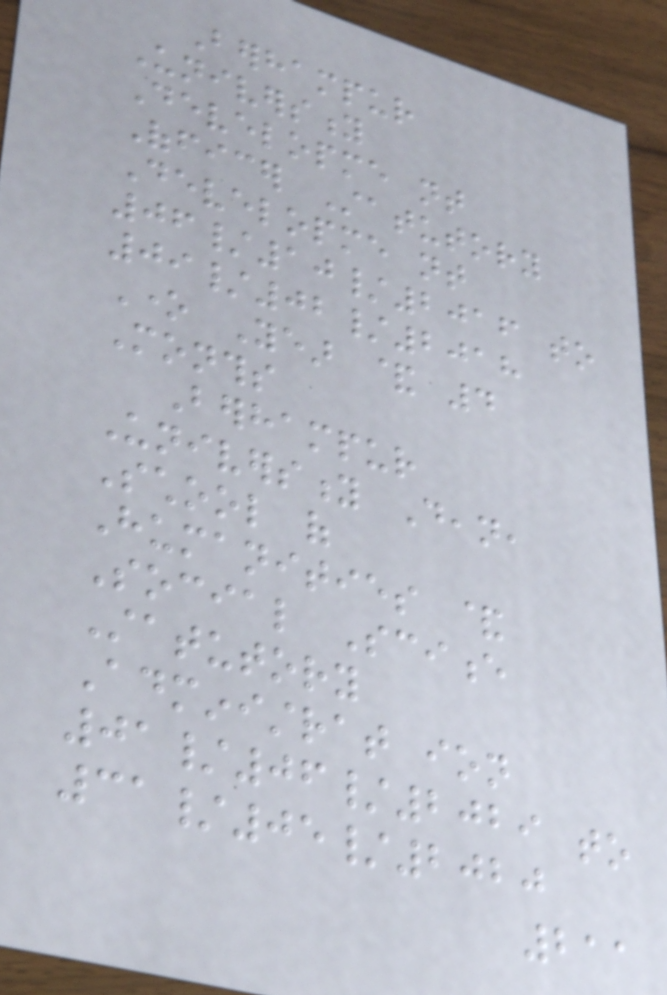Berhampur
University
Developme nt
Officer Statutory
Developme nt
06/10/2016 to
09/02/2018
One Year & 4
Months
Berhampur
University Dean,
School of
Humanities &
Social Science
Statutory
Administrat ion
01/06/2029 to
31/05/2020
211
